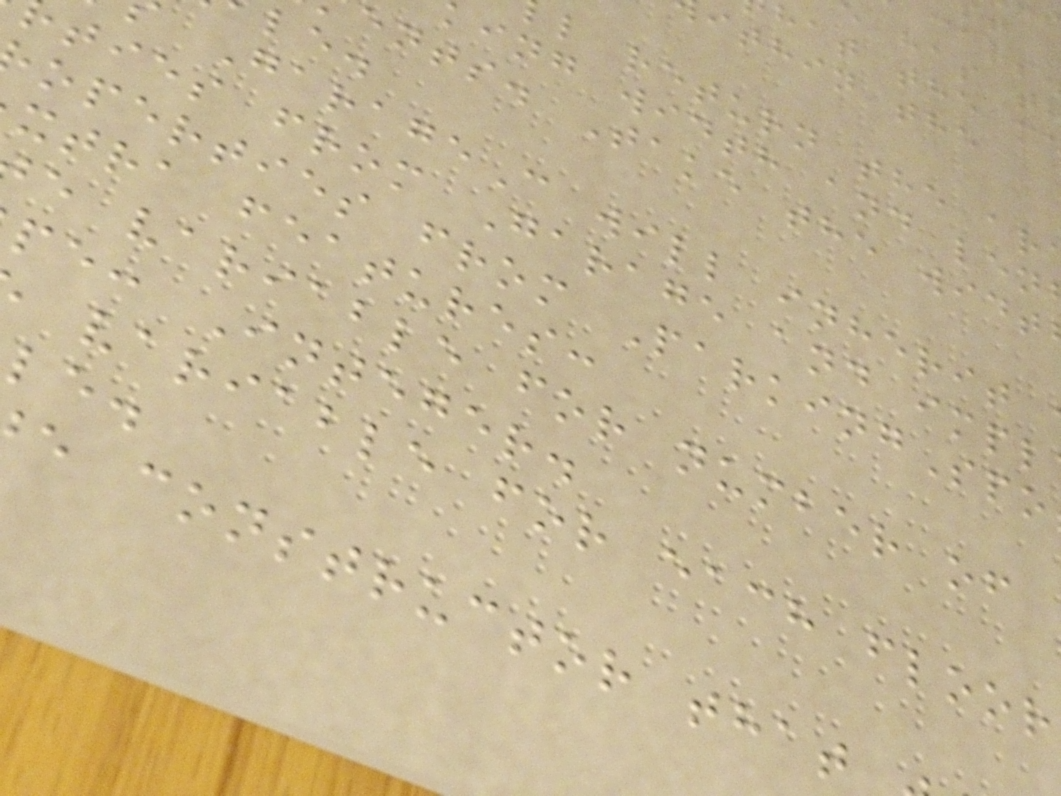ithin the
l return the ar
ing width and len
ents. Take the widt
GarageC will inherit
ties from Garage and impl
operties from ParkingSpo
xtra features:
e variable for number of
pe: Integer.
variable for each floor
e constructor that
